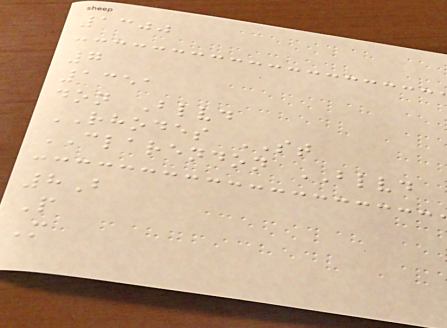1300
7
1351
don Blvd
RHODES ST
CLARENDON BLVD
8B
P
M
